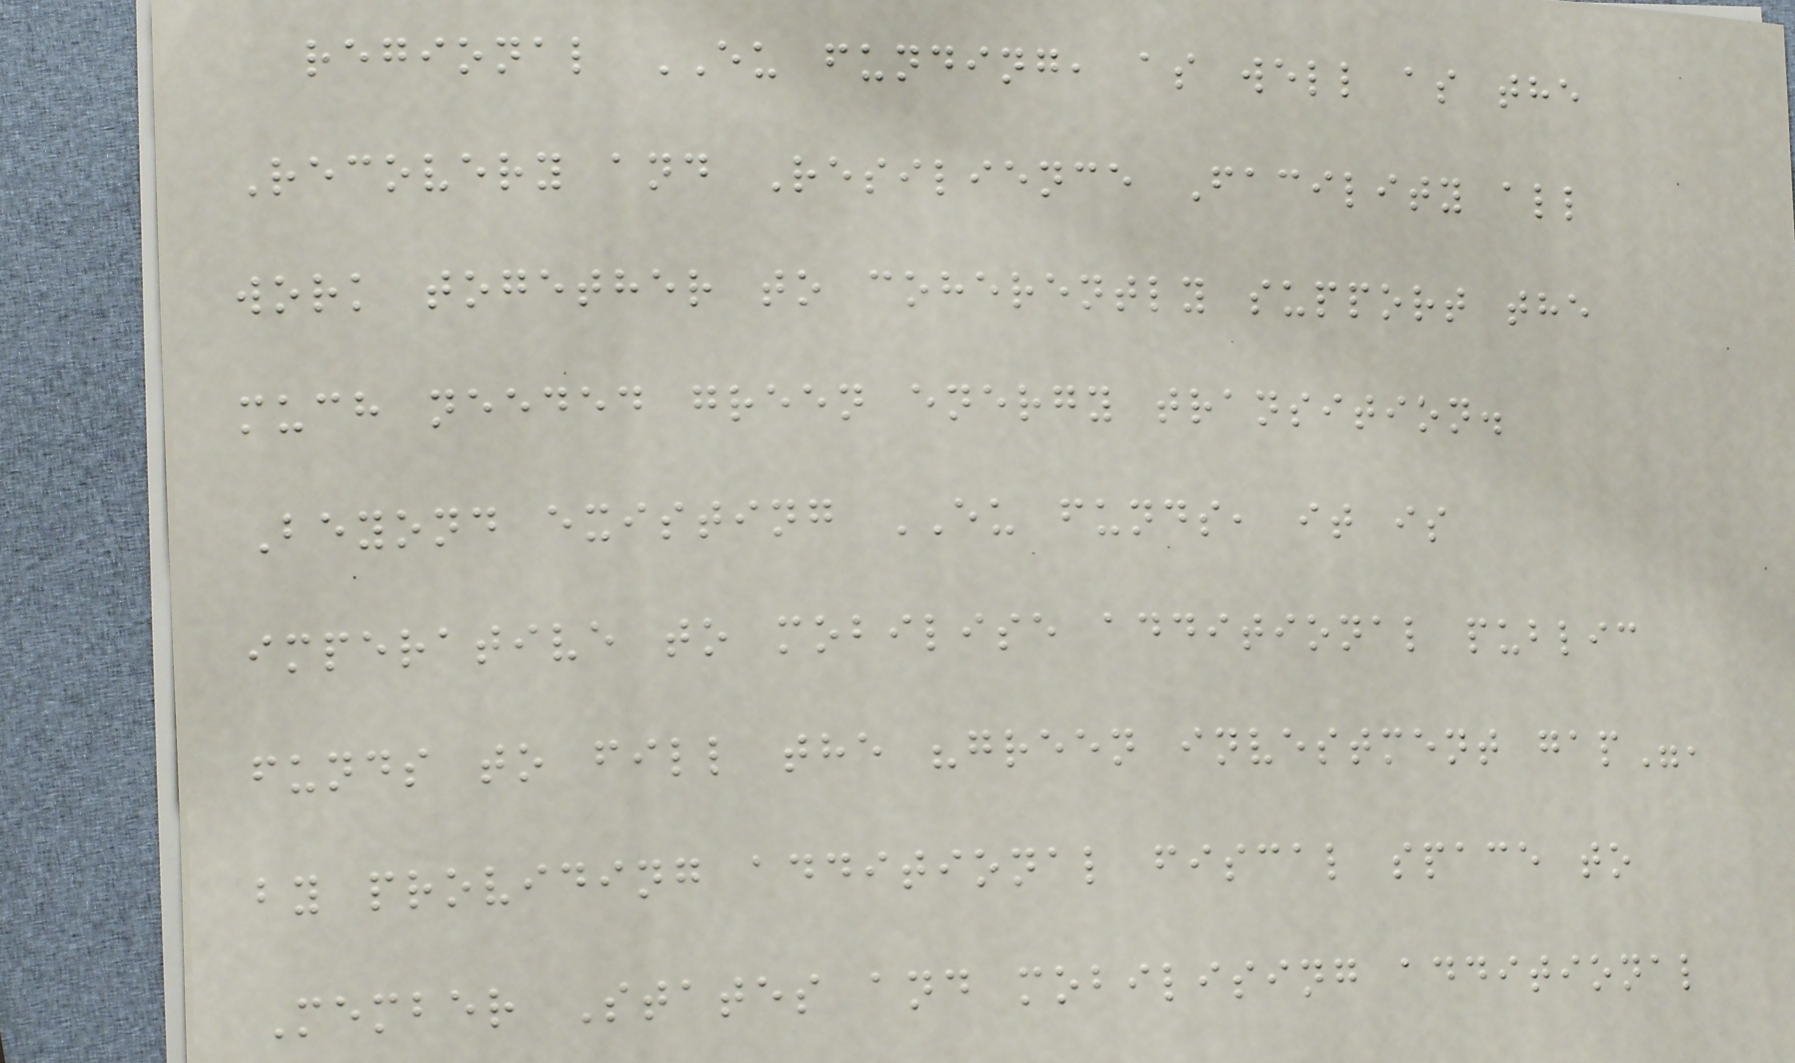regional EU funding, as well as the
Recovery and Resilience Facility all
work together to coherently support the
much needed green energy transition.
Beyond existing EU funds, it is
imperative to mobilise additional public
funds to fill the "green investment gap",
by providing additional fiscal space to
Member States and mobilising additional
